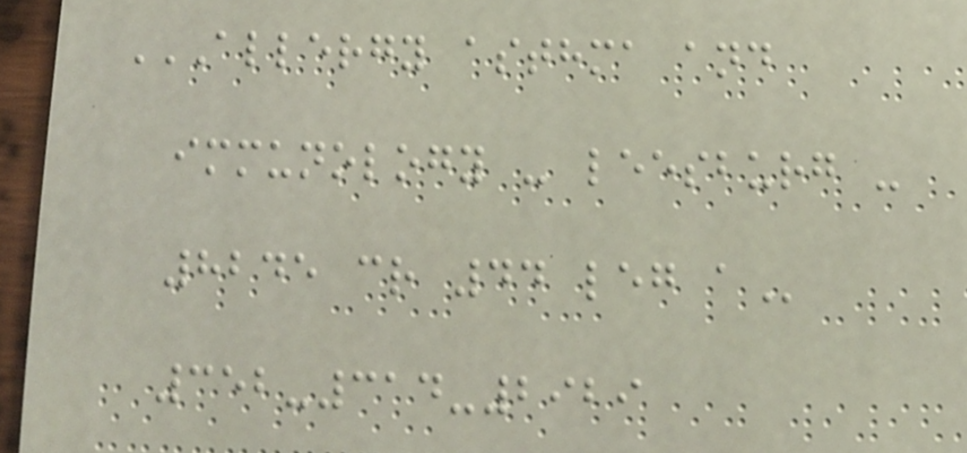ALLERGY ASTHMA AND
IMMUNOLOGY - LEESBURG -
8245 CR 44 LEG A
352-314-2929
